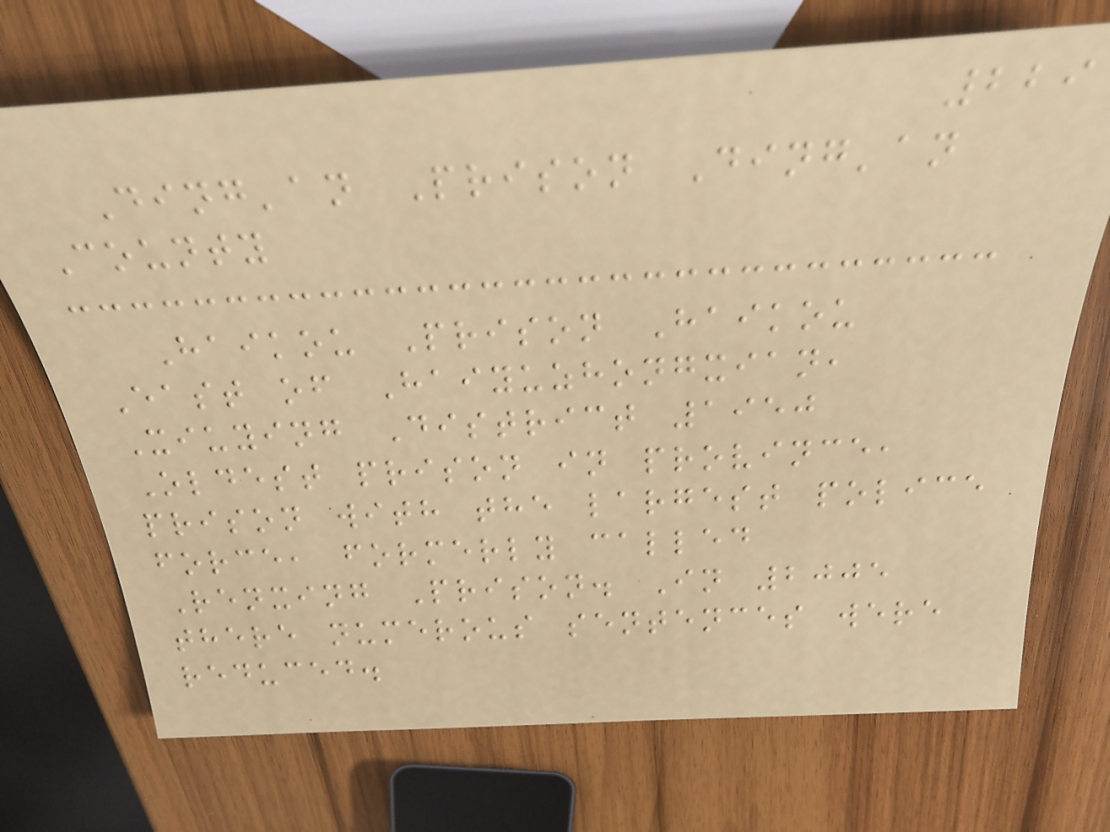229
Ding'an Prison Ding'an
County
Haikou Prison Haikou
East of Haiyuzhongxian,
Xiuying District 1950
Oldest prison in province,
prison with the largest police
force, formerly called
Renxing Prison. In 2005
there numerous sentences were
reduced.
